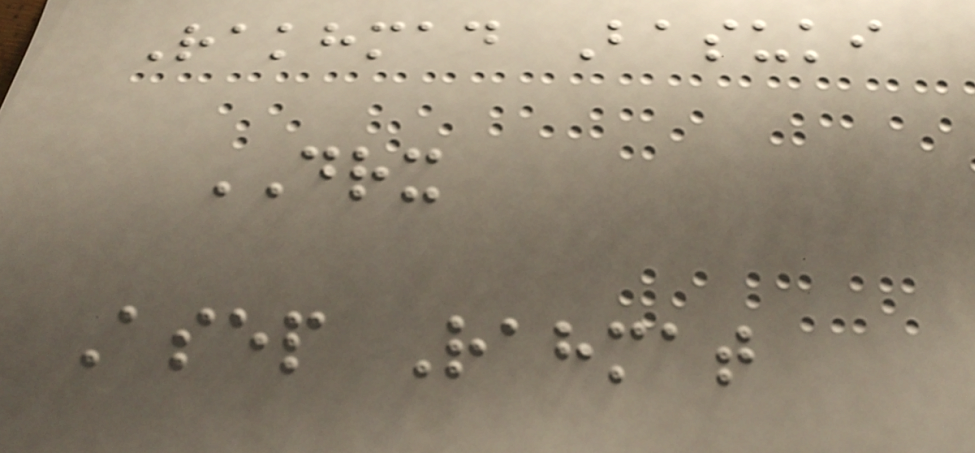Rakhmad Basuki
DRX
Asep Rahmat
